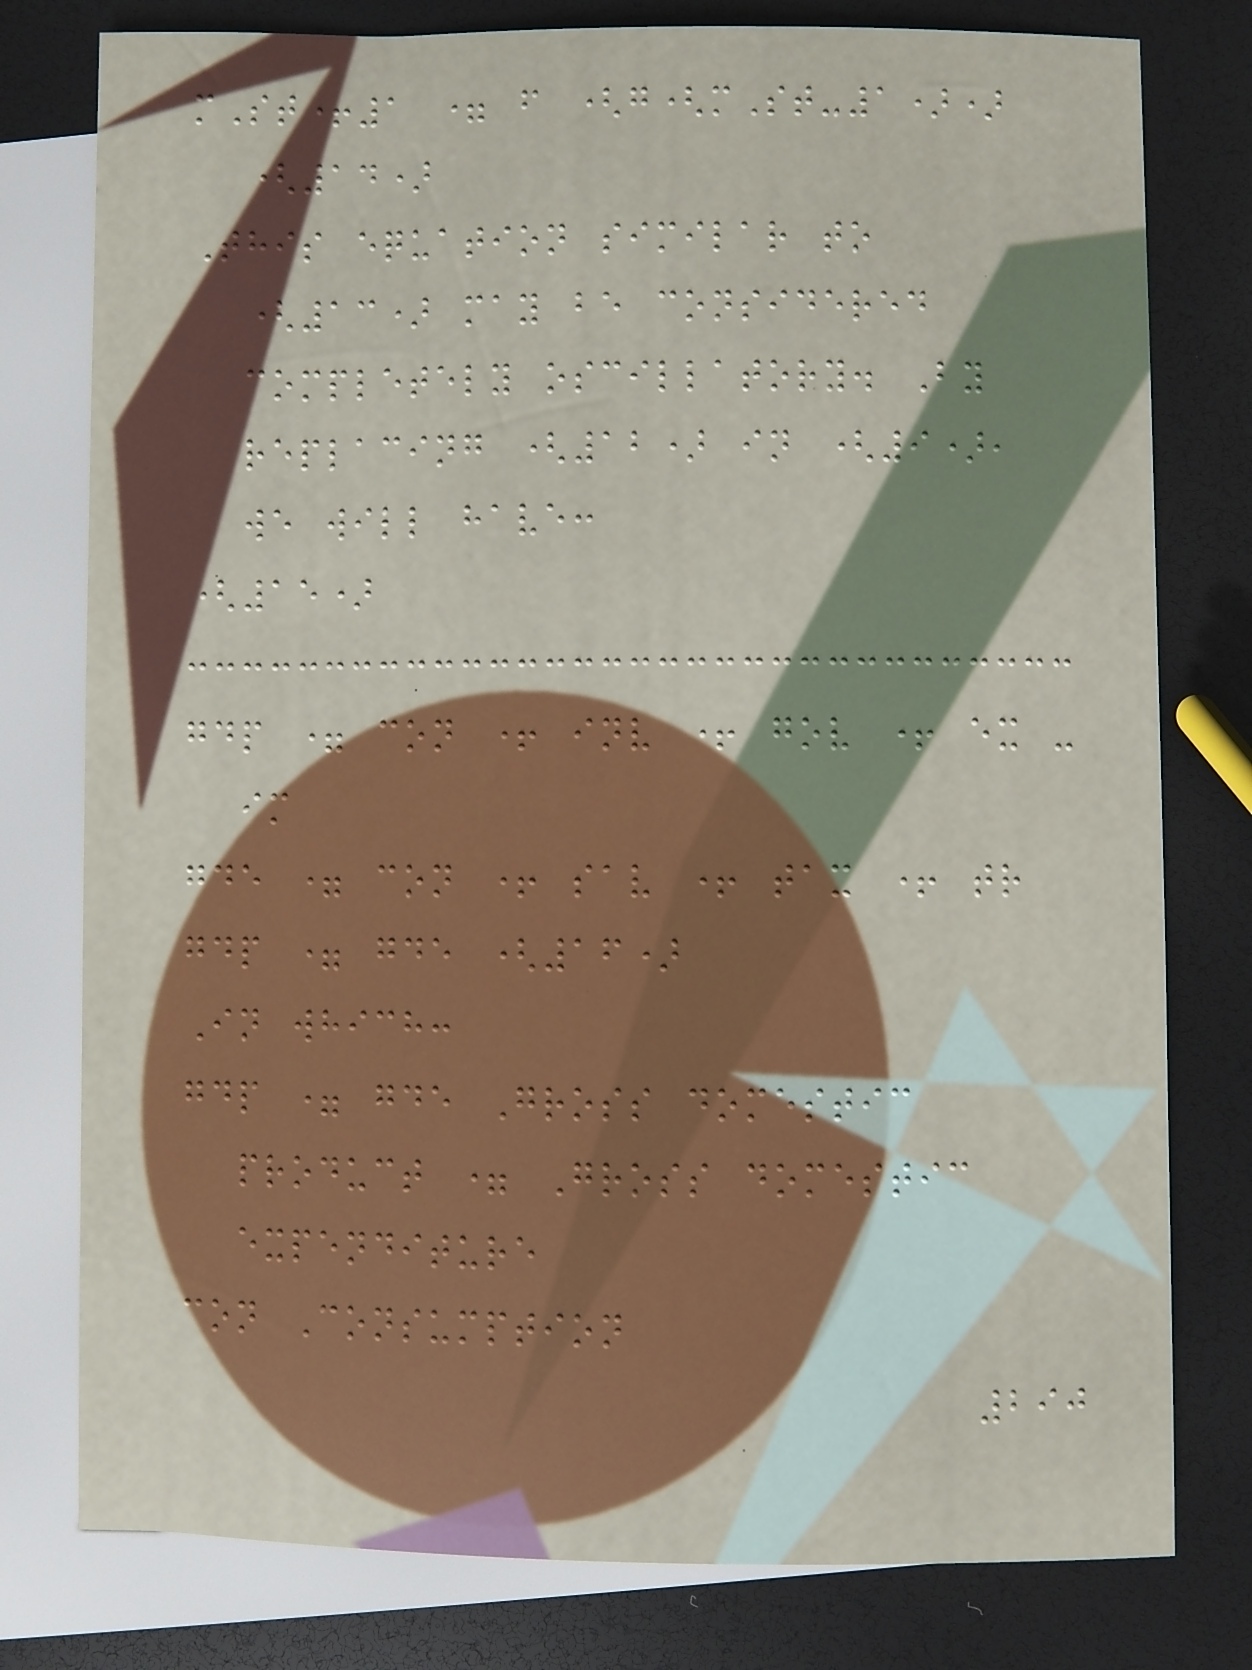mSt+1 = f (g(mSt-1))
(14)
This equation similar to
(13) may be considered
completely oscillatory. By
replacing (12) in (9),
we will have:
(15)
gdp = con + inv + gov + ex -
im
gde = con + sav + tax + tr
gdp = gde (16)
In which:
gdp = gde Gross domestic
product = Gross domestic
expenditure
con Consumption
290
